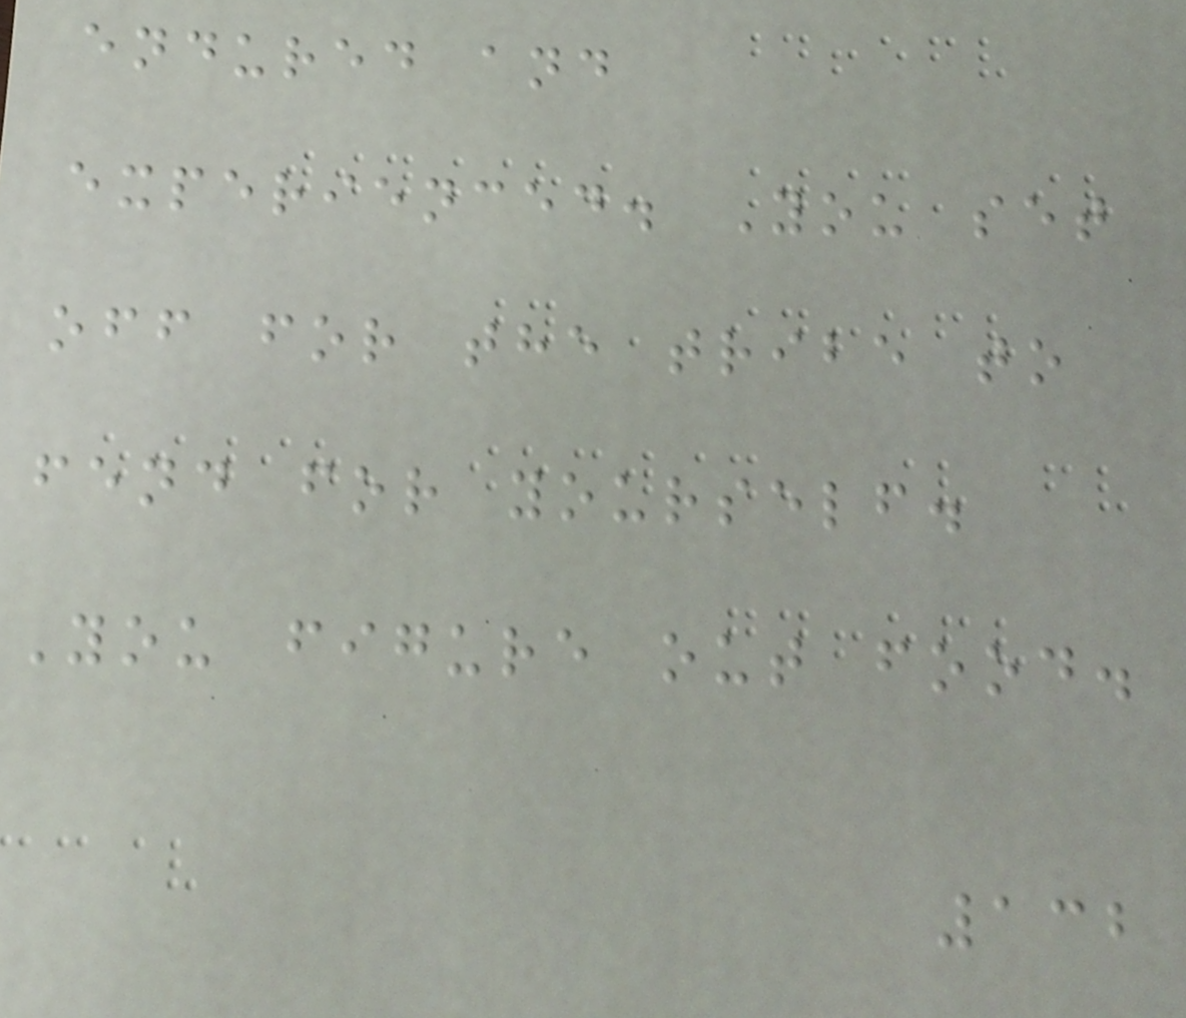endured and
experienced. You set
off for the tribe to
fend for yourself.
You figure out food.
132
